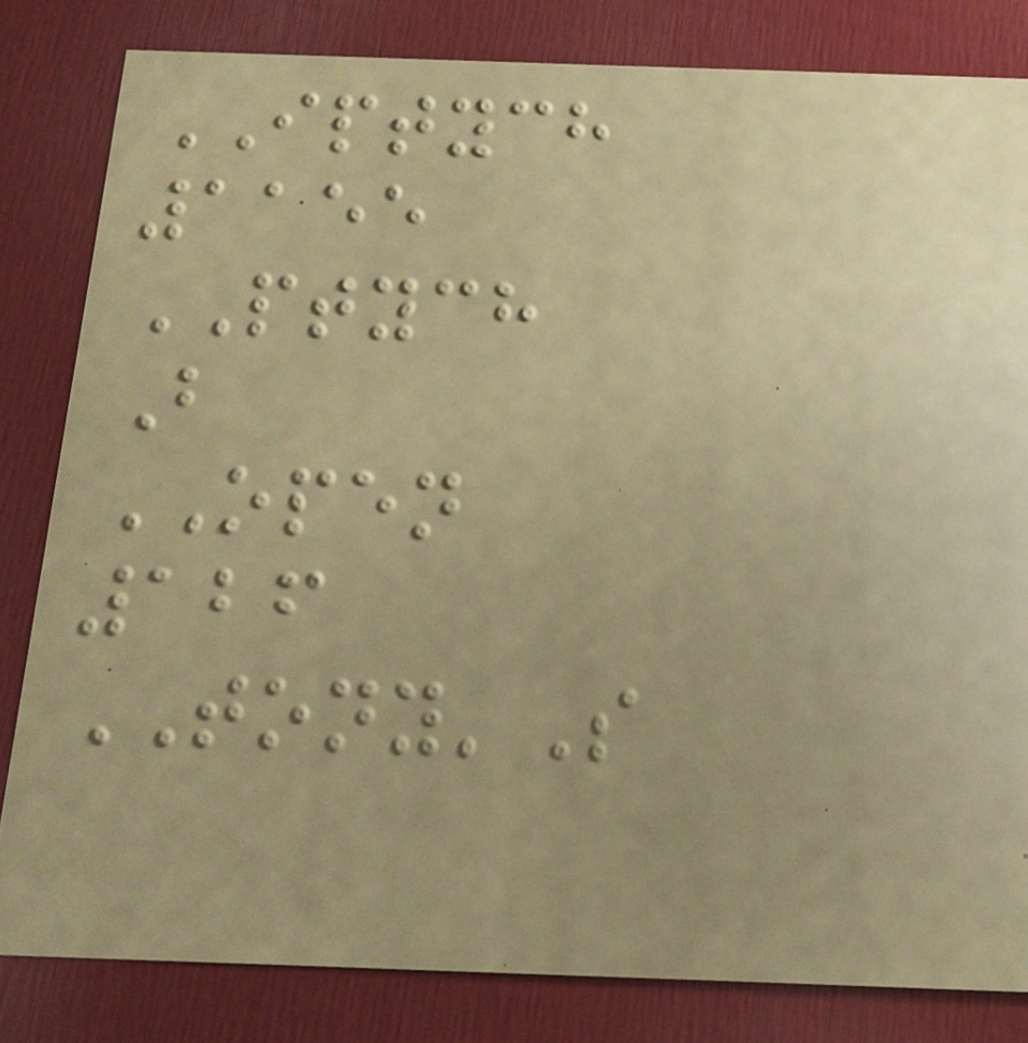IPTYCH
1155
PTYCH
B
OPEN
126
TONY'S
